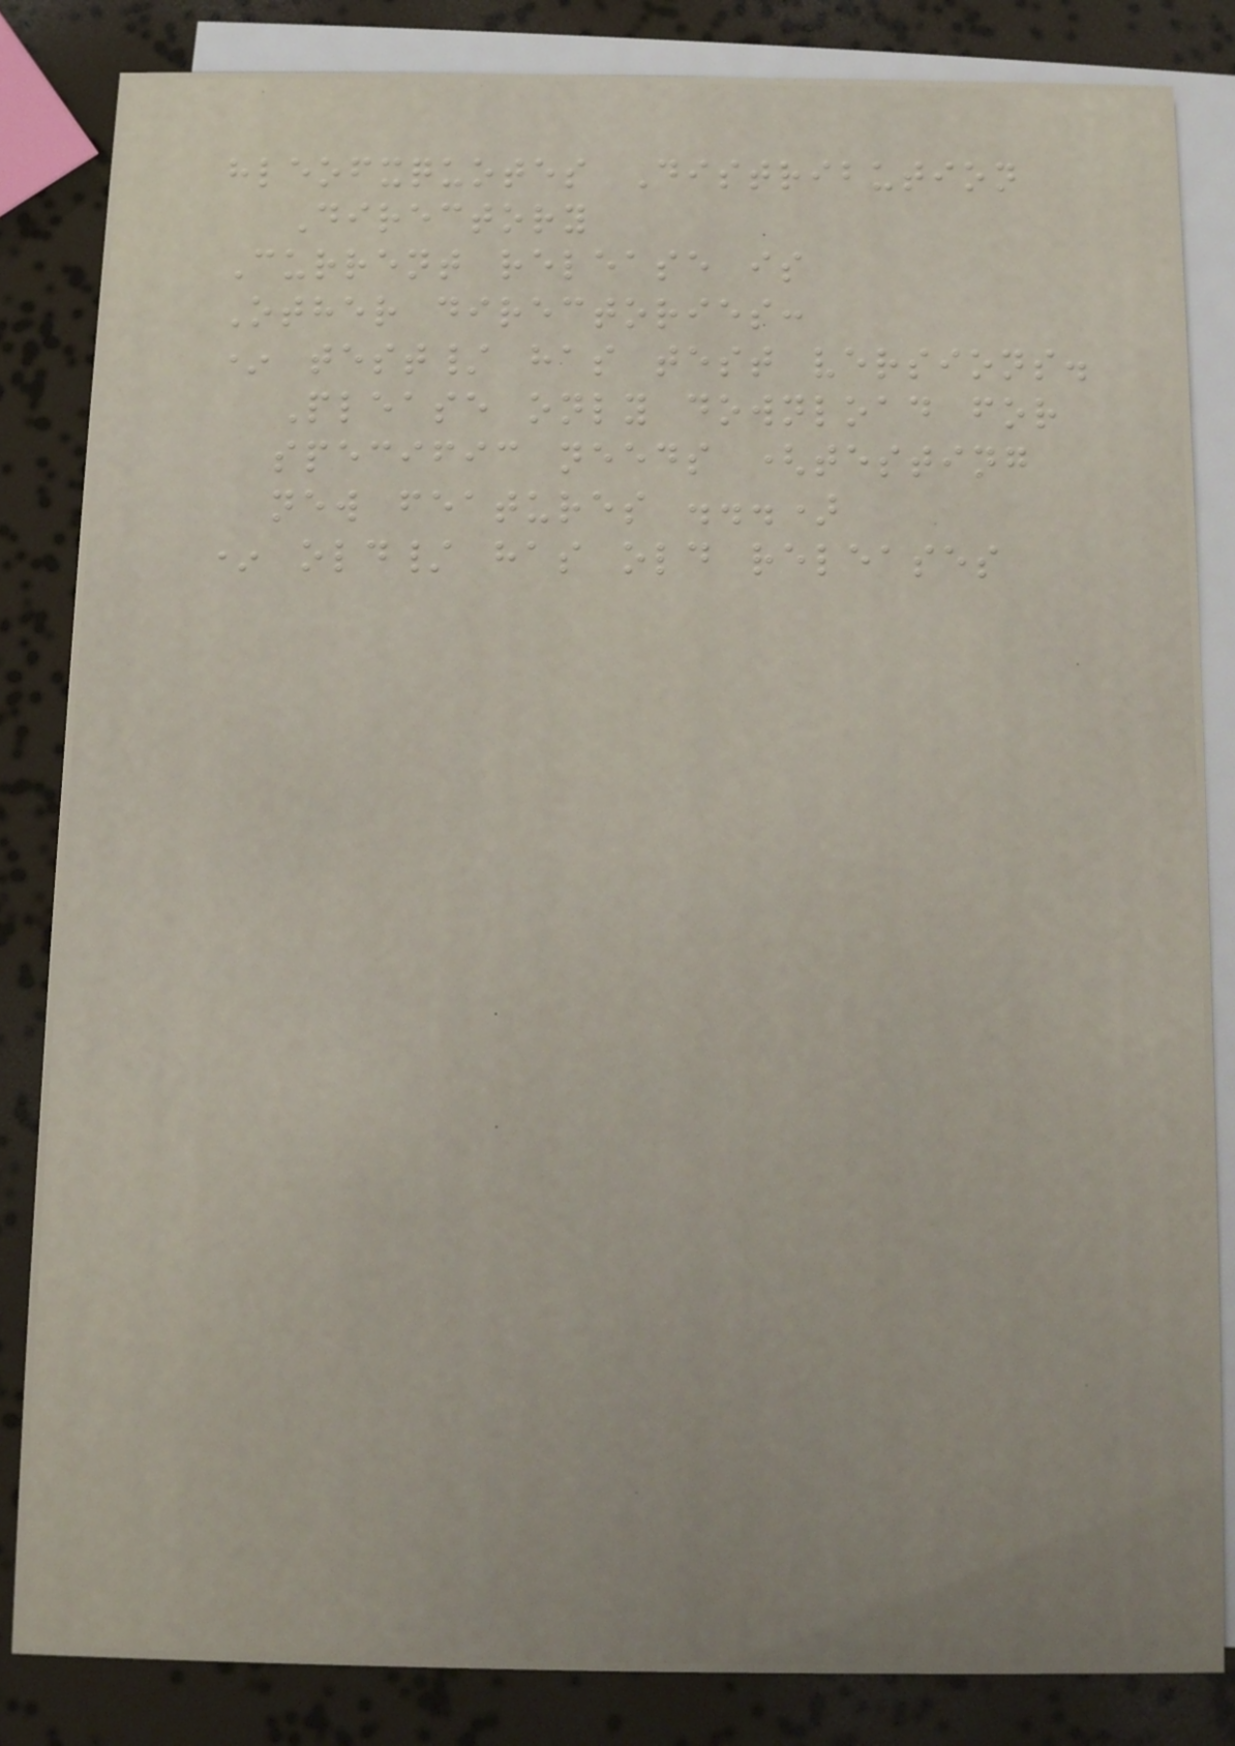hleofxquotes Distribution
Directory
Current release is
Other directories:
* test/ has test versions.
Please only download for
specific needs (testing
new features ...)
* old/ has old releases
